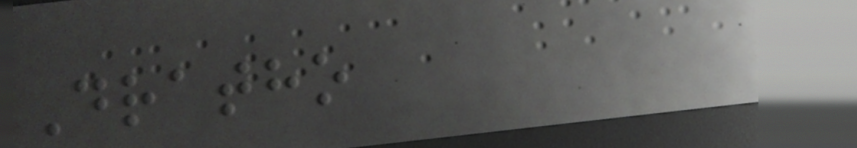Dratho
